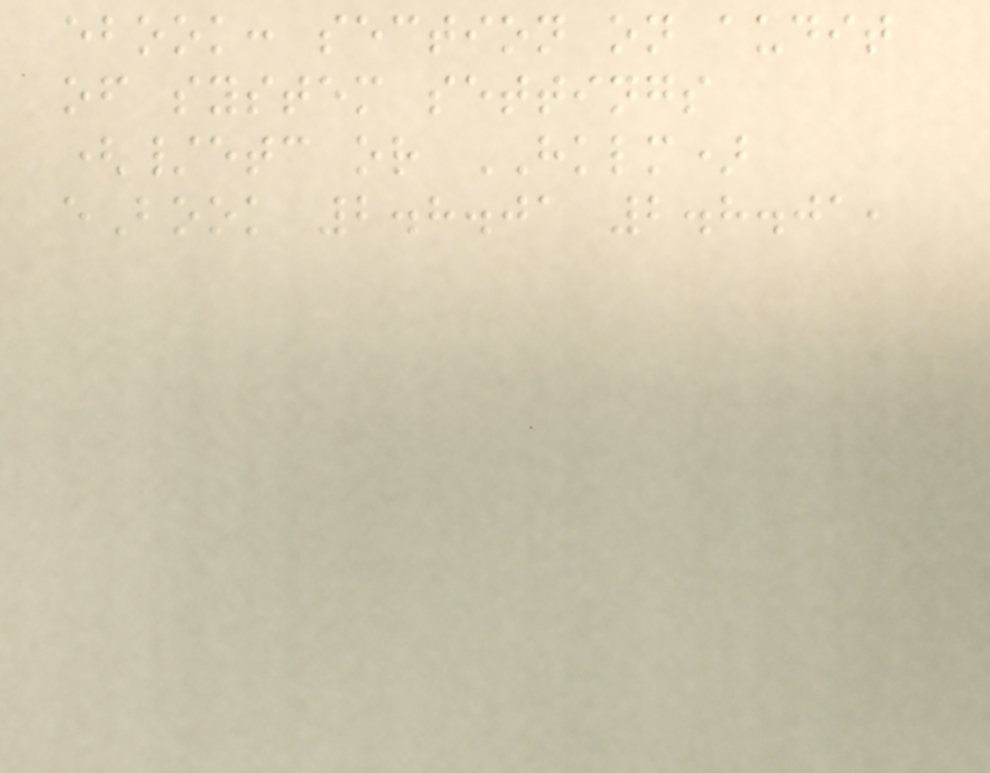ebook: section on audit
of system settings
(/etc or HKLM)
eBook 2.8.01 2.8.01,
